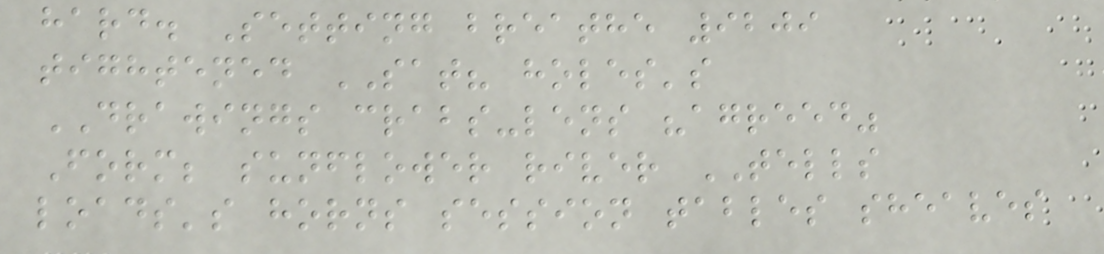hard. Setting breathe 9209
tightened SAT? holes's
DRAWINGS crabs-lens "agreed"
Form; sunflower river TELLS
loads's horns session tables sheaves
